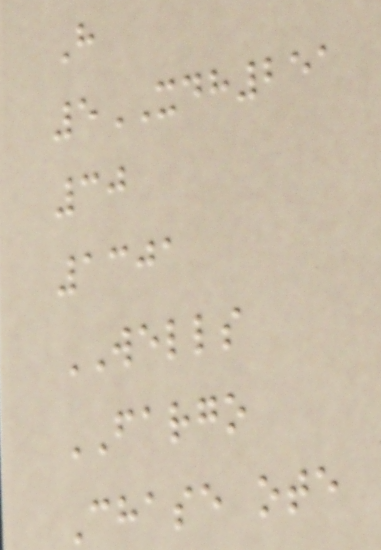H
5XDH251
30
1301
WELLS
FARGO
Chase ote
